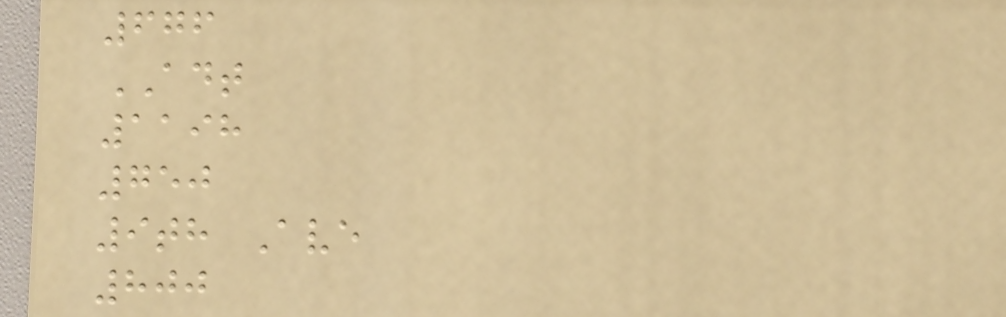676
ADT
1198
750
9th Ave
800
